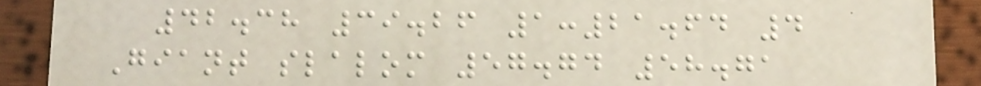42.38 39.26 1:21.64 4
Giant slalom 57.74 58.71
